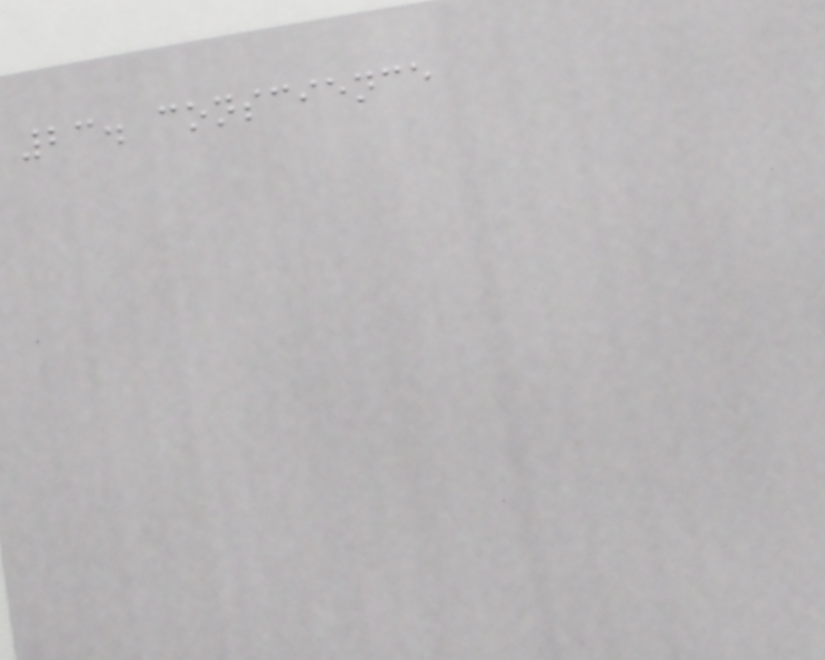23. conscience
